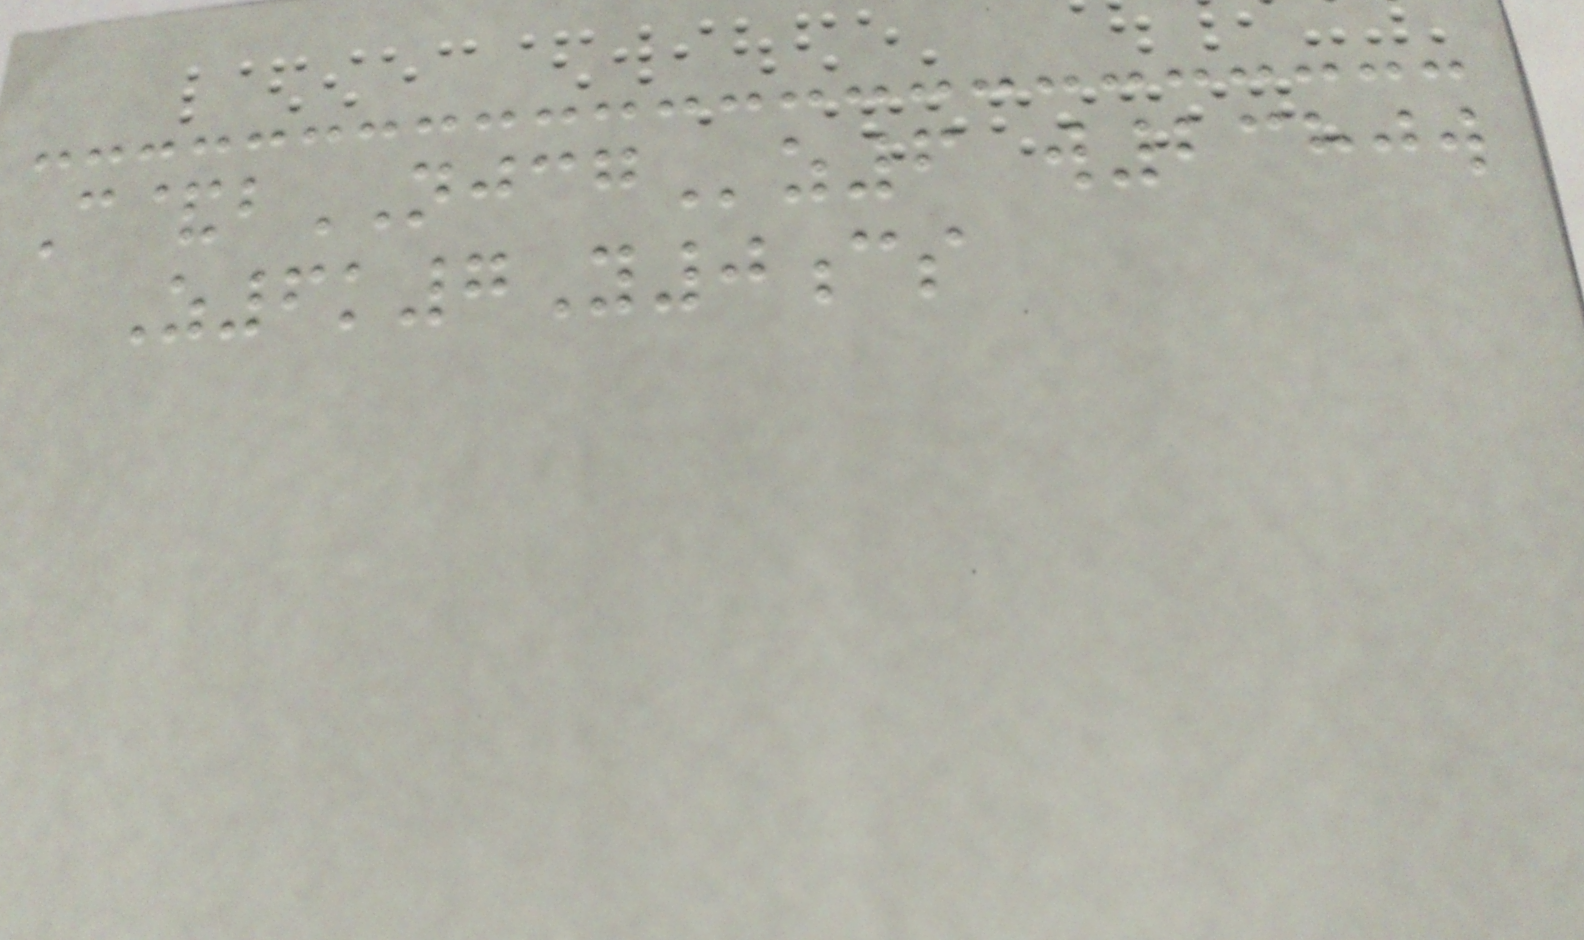C&bNJCGz6 w2380w
Z6k7Y0cs
